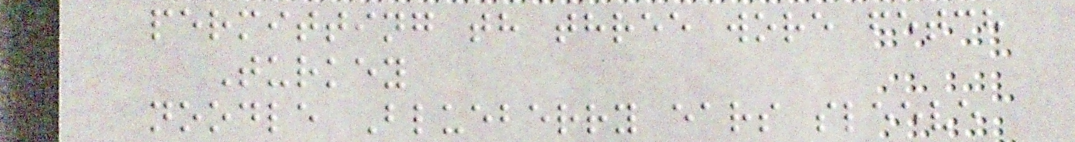permitting th three wore fetch
Turkey
noodle Blueberry ears sleeve
